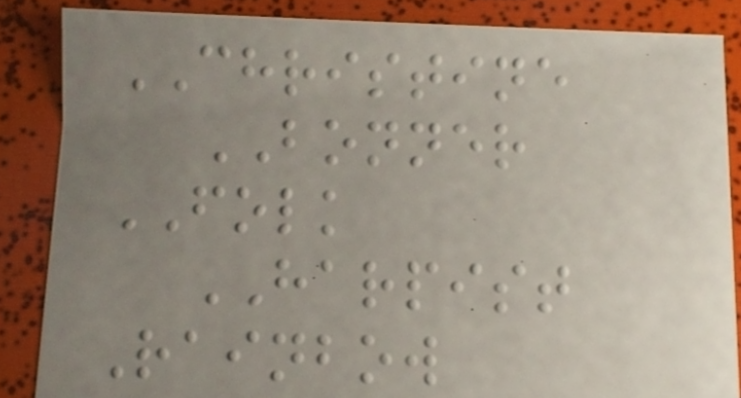CHRISTINE
BONNER
FOLK
HARPIST
Rainbow
